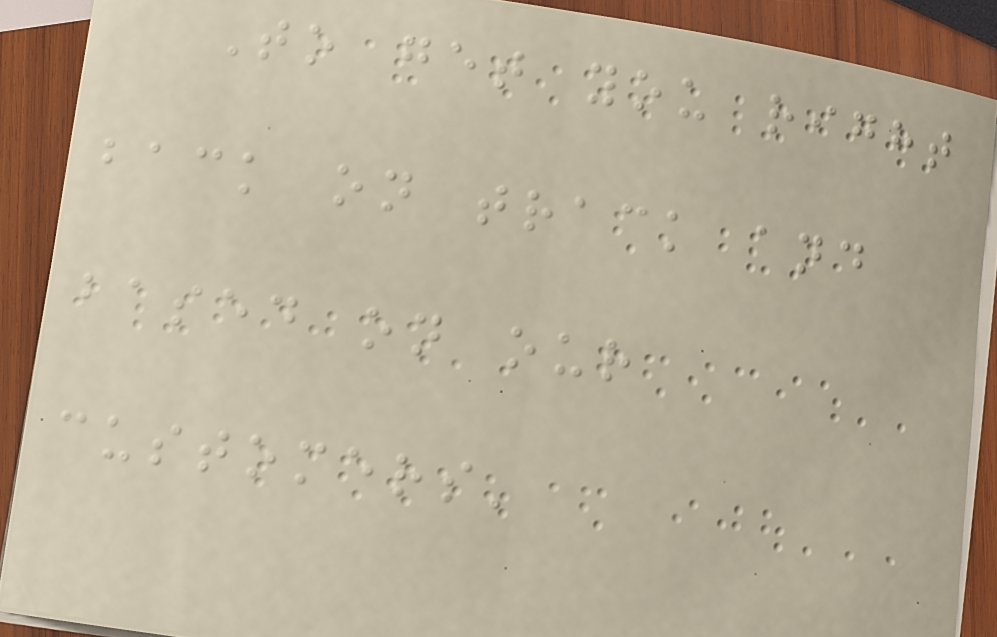To get you right
back on track and
based on our
customers'
